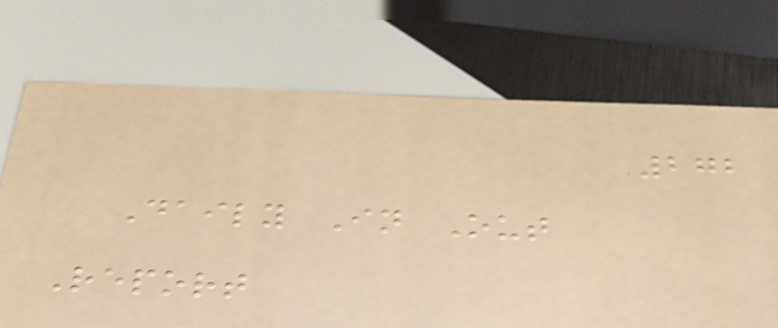272
Daily In Out
Report
